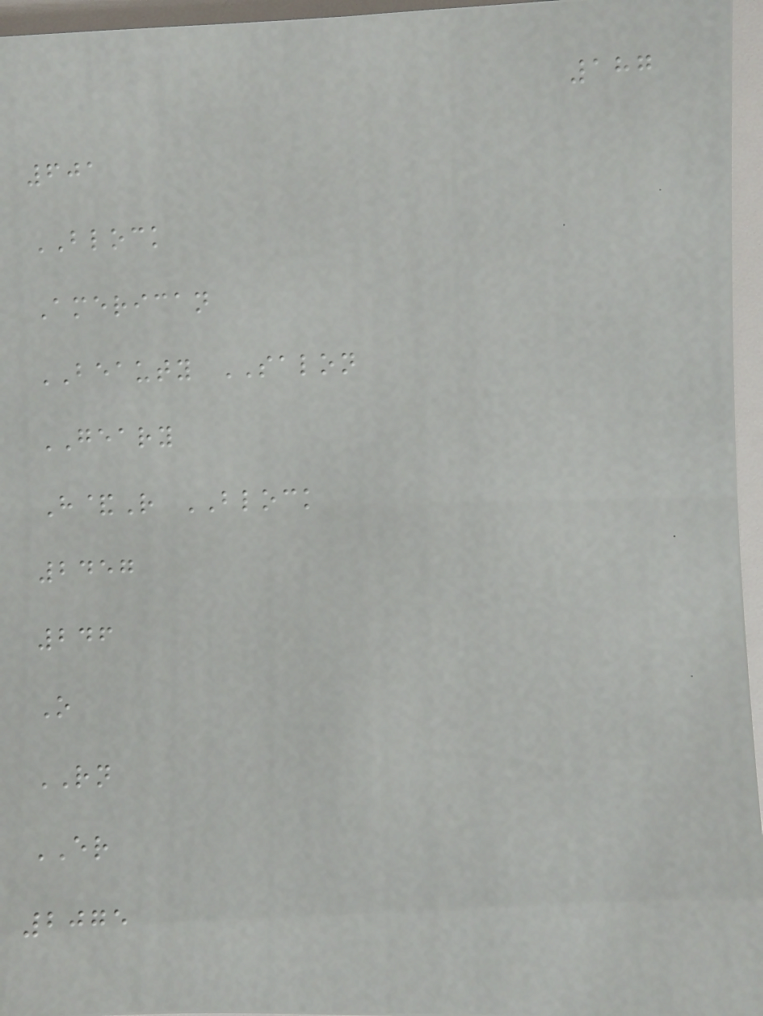187
601
BLOCK
American
BEAUTY SALON
GEARY
H&R BLOCK
2457
246
O
RN
ER
2075
